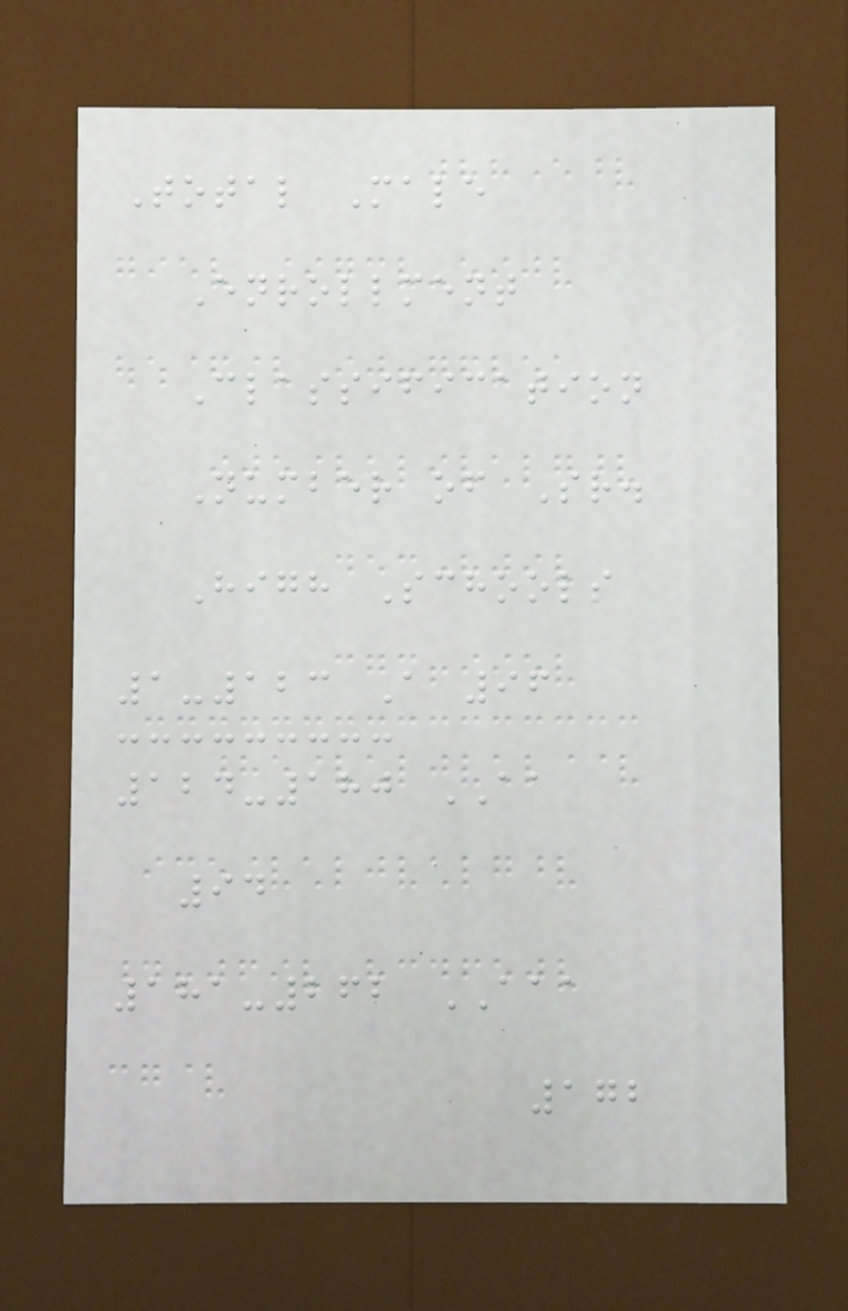Total Male
Enrollment
Classification
Number of Sr.
High Schools
1-123 A 96
124-180 AA
94
181-262 AAA
172
